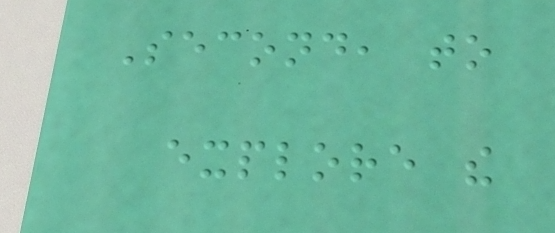Second, to
explore the
